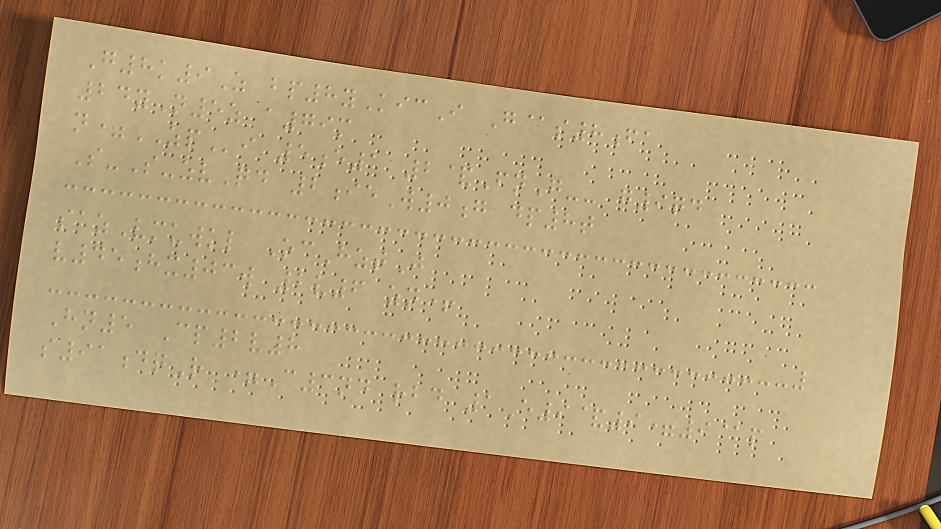G8k9Z bp8yKicI G@s8fa
24yN5z a79m
n=ZPi 5e1 2&FnG-- g9qd
S-S-zvQd 2ieW0g dp8t
sazVmuwkl OcHztJ
v45hx03w 2v6 zn+
Hn5 Cp2v8
s91dqR =C3nd rbd 1E9&9=9@p
